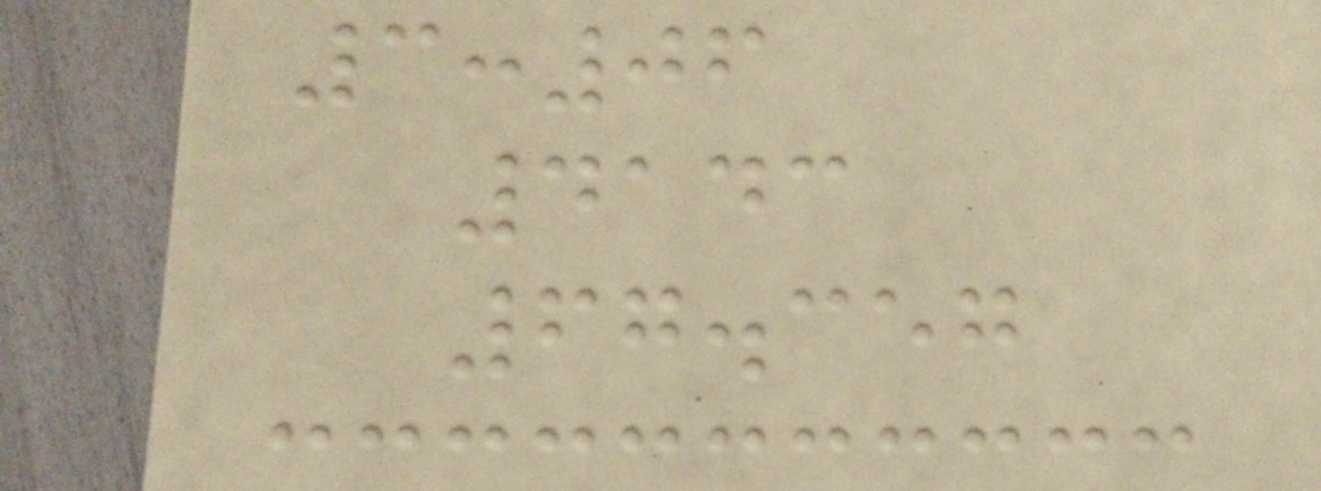3:06
4143
67.357
